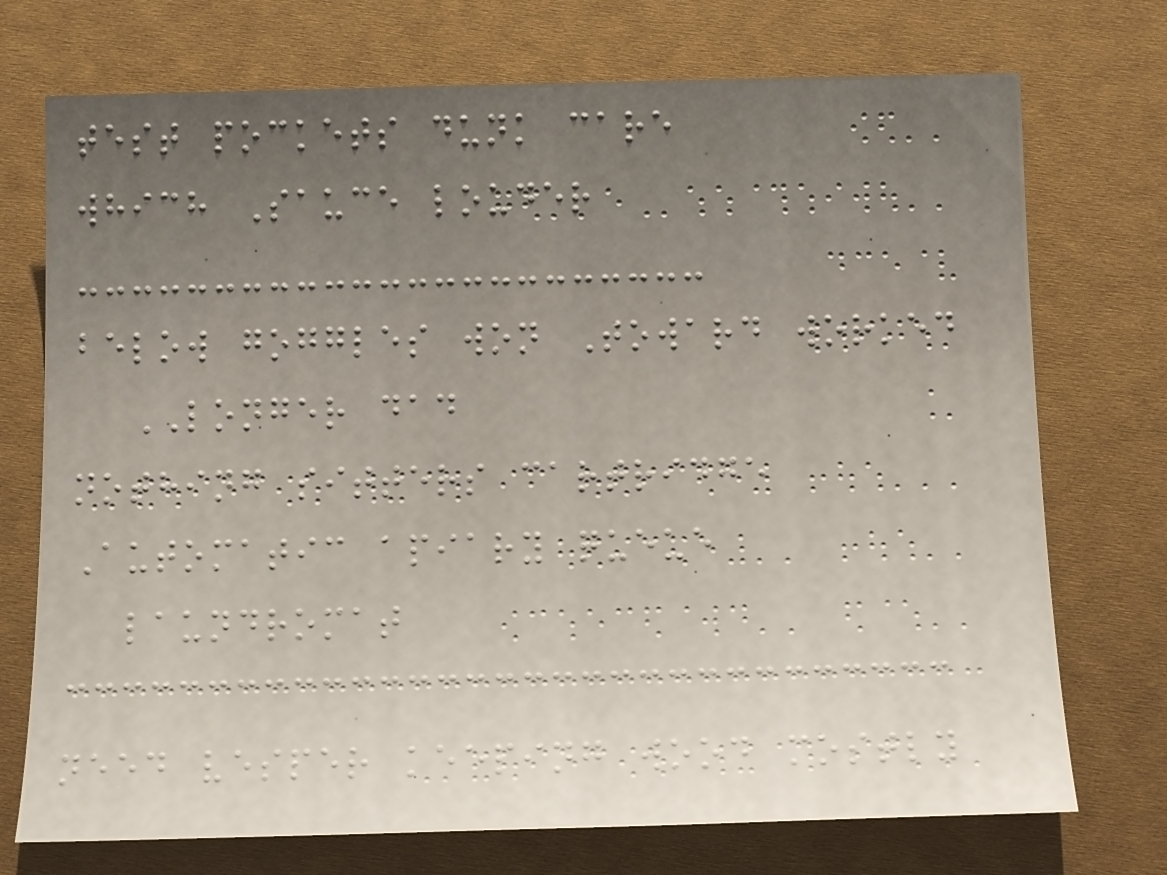test pockets dunk care
which Sauce louder
below goggles won Toward worked
LONGER dad
nothing sitters cartridge
Automatic apiary queue
laundromat
need vesper keeping wood mostly
